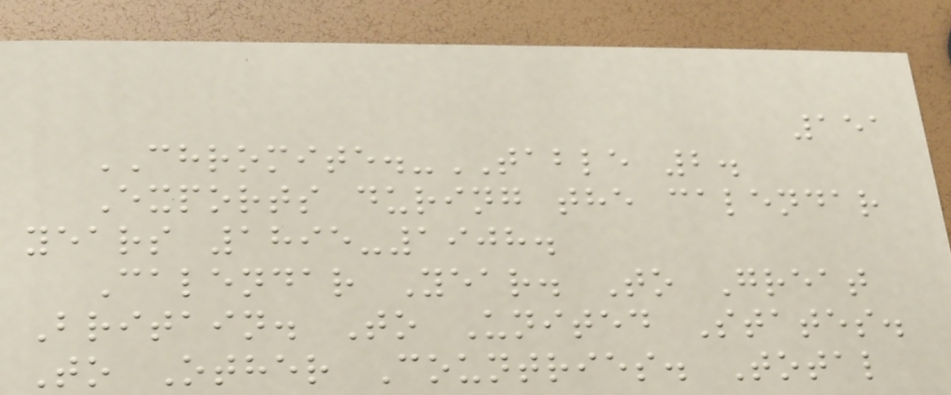151
CHROMITE.-TABLE 2.
Exports during the calendar
years 1895-1908.
Calendar Year. To Great
Britain. To United States.
To Other Countries. Total
